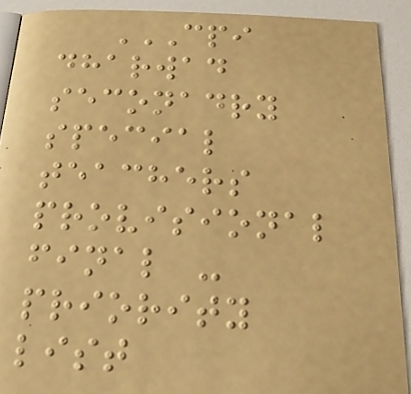CPI
DHARWAD
SECONADRY
SPECIAL
TEACHERS
PROVISIONAL
FINAL -
PRIORITY
LIST
